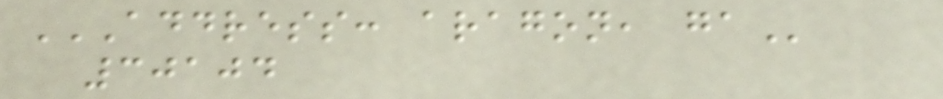ADDRESS: ARAGON, GA
30104
